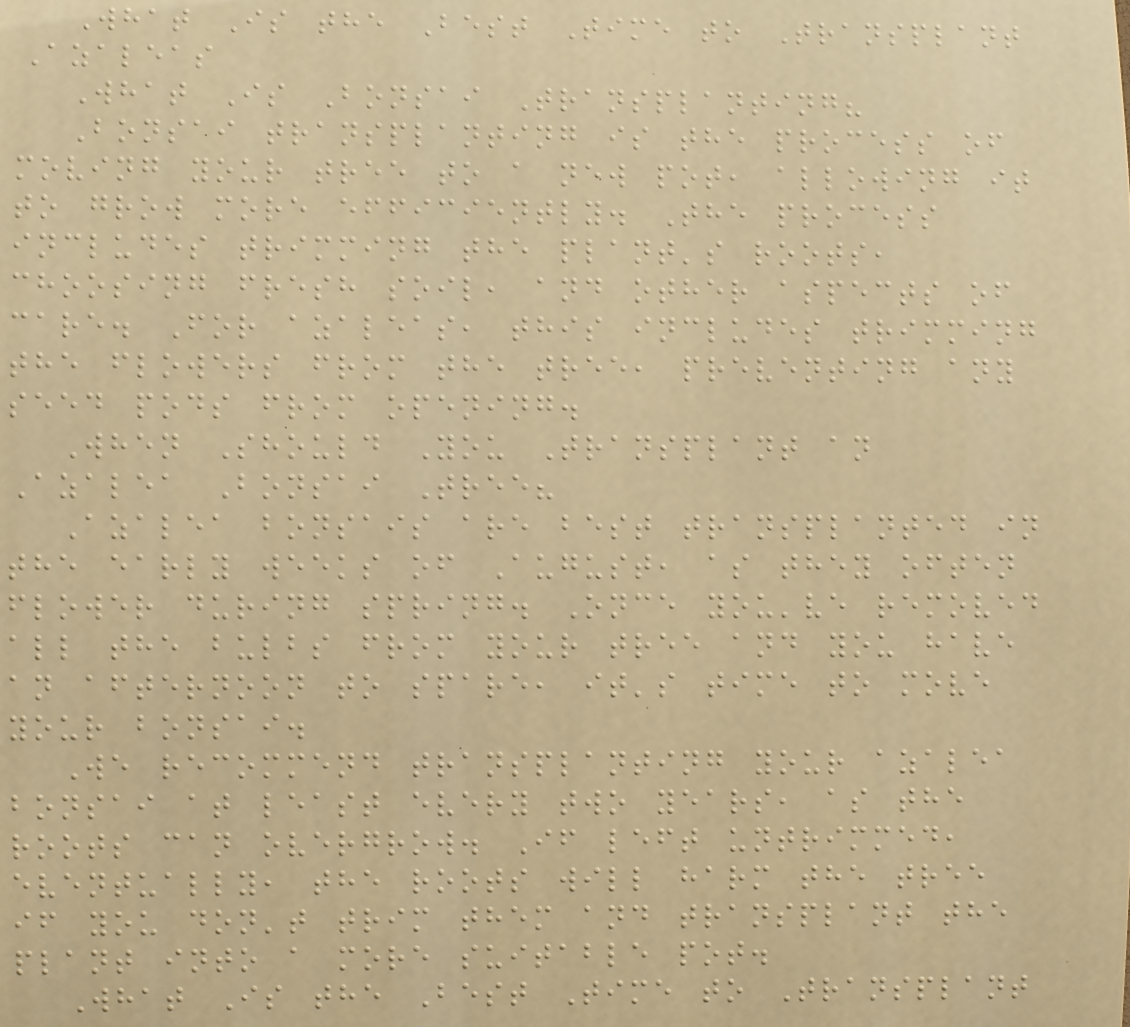What Is the Best Time to Transplant
Azaleas
What Is Bonsai Transplanting?
Bonsai transplanting is the process of
moving your tree to a new pot, allowing it
to grow more efficiently. The process
includes trimming the plant's roots,
choosing fresh soil, and other aspects of
care. For azaleas, this includes trimming
the flowers from the tree, preventing any
seed pods from opening.
When Should You Transplant an
Azalea Bonsai Tree?
Azalea bonsais are best transplanted in
the early weeks of August, as they often
flower during spring. Once you've removed
all the bulbs from your tree and you have
an afternoon to spare, it's time to move
your bonsai.
We recommend transplanting your azalea
bonsai at least every two years, as the
roots can overgrow. If left untrimmed,
eventually, the roots will harm the tree
if you don't trim them and transplant the
plant into a more suitable pot.
What Is the Best Time to Transplant
